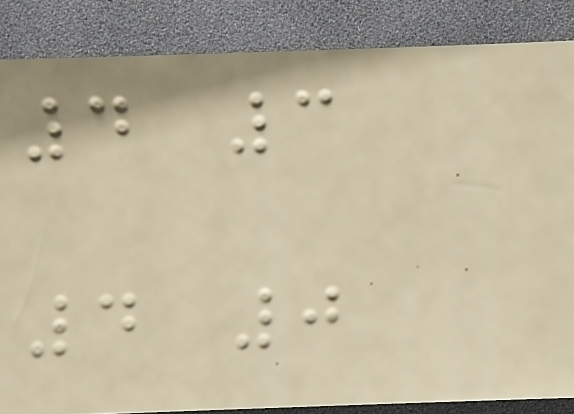4 3
4 0
